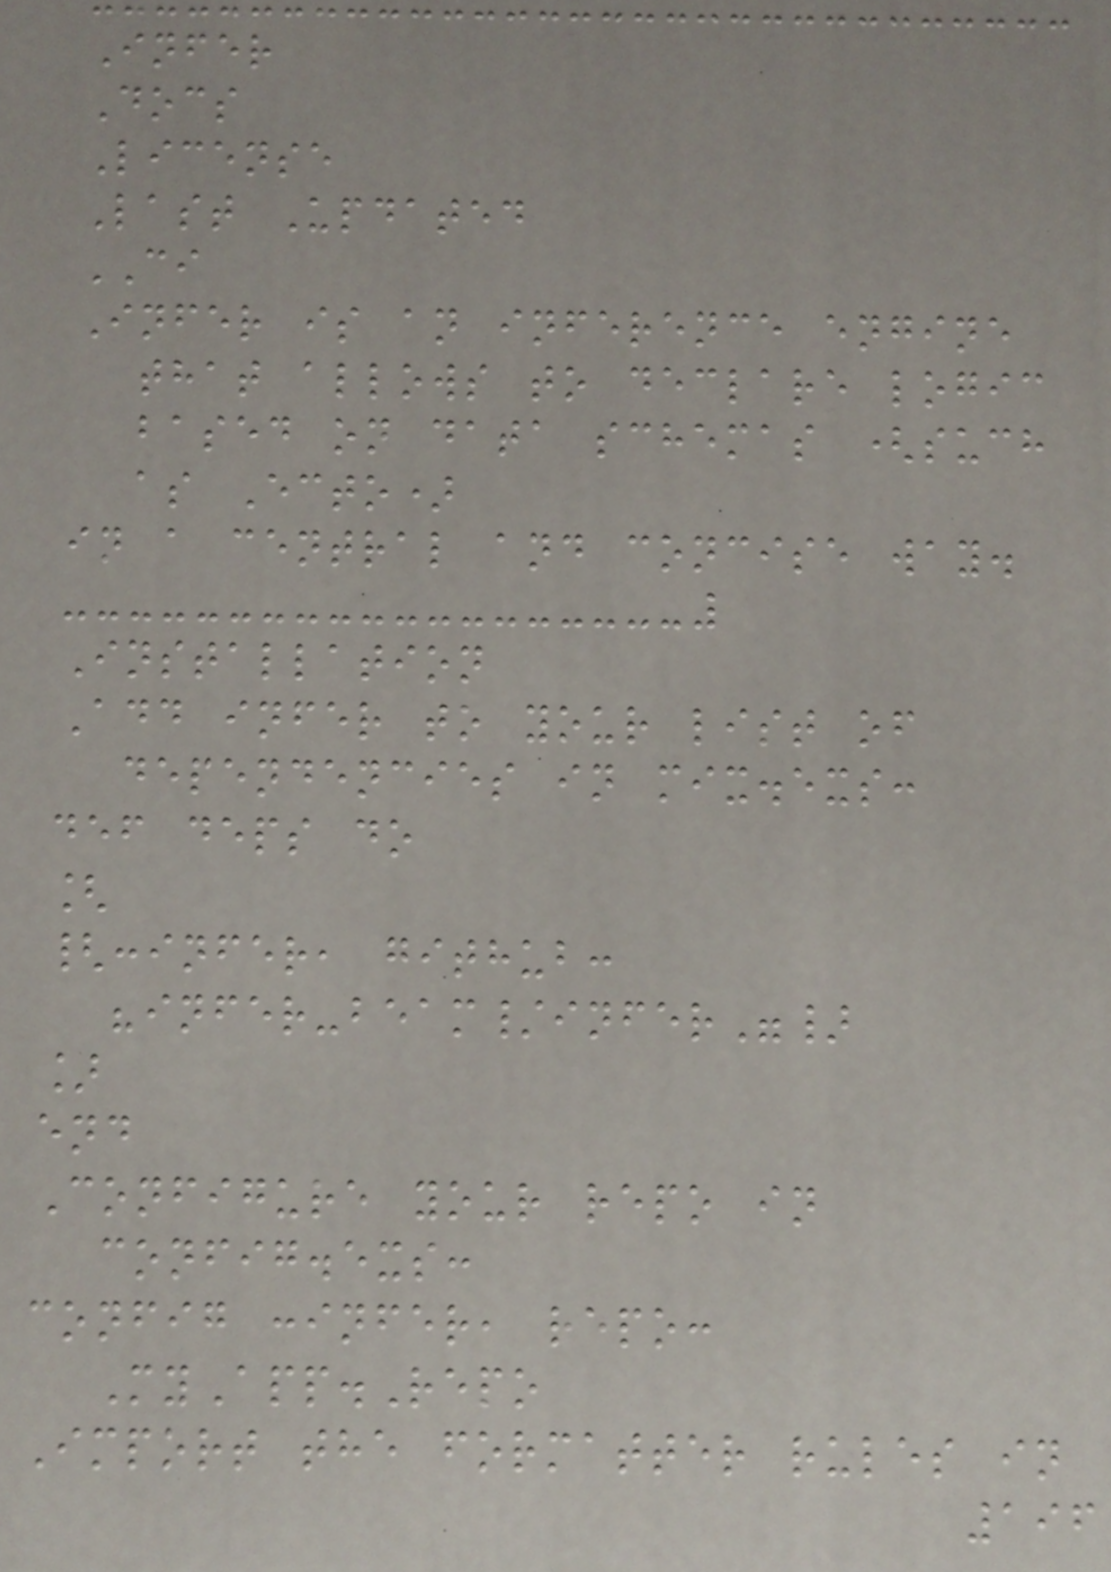Infer
Docs
License
Last Updated
CI
Infer is an inference engine
that allows to declare logic
based on data schemas (such
as Ecto)
in a central and concise way.
Installation
Add infer to your list of
dependencies in mix.exs:
def deps do
[
{:infer, github:
"infer-beam/infer"}
]
end
Configure your repo in
config.exs:
config :infer, repo:
MyApp.Repo
Import the formatter rules in
196
